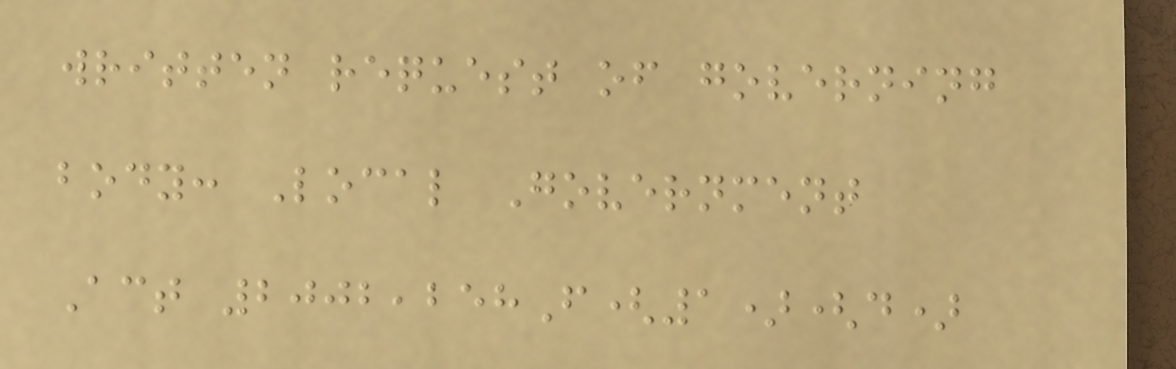written request of governing
body: Local Government
Act 2002,258F(1)(d)
